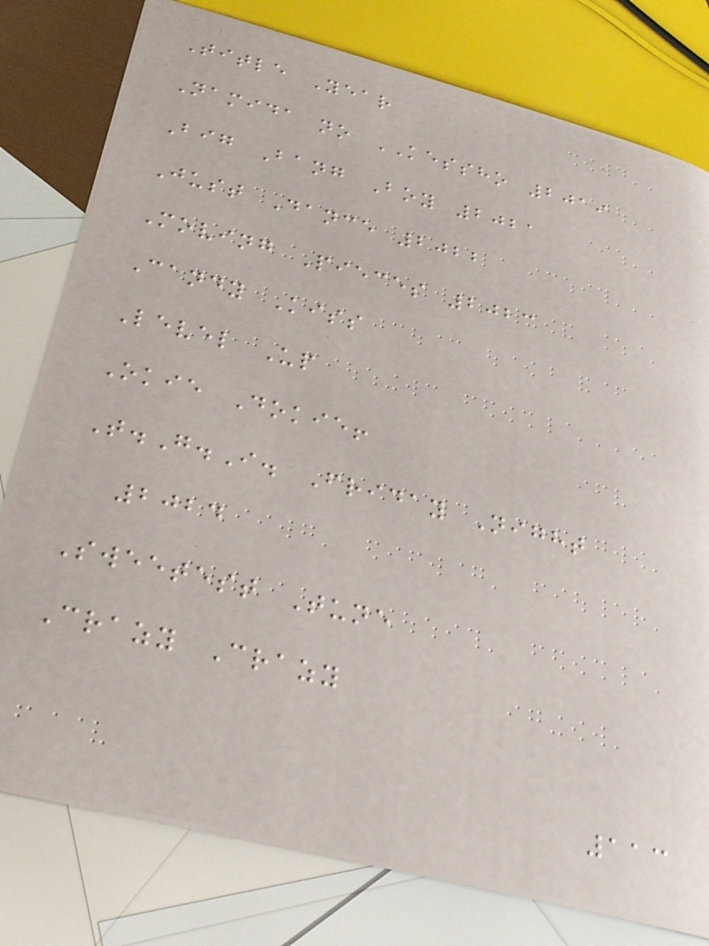Title Year
Namida no KESSHO 2019
Big Bang Boy 2021
Just Dance 2022
Moving Pieces 2023
Candy Kiss
Level Up
Okie Dokie!
T.G.I. Friday Night
2024
Sweetest Tune
Crazy Crazy
113
